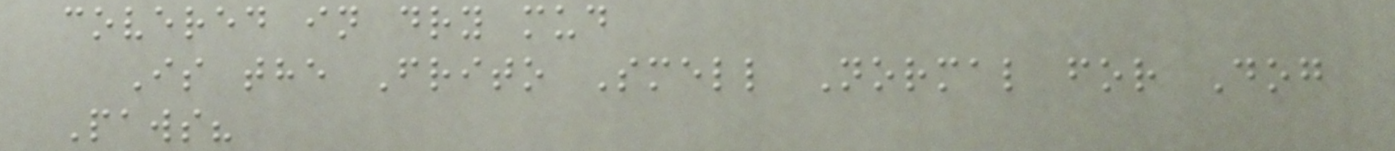covered in dry mud
Is the Frito Smell Normal for Dog
Paws?
